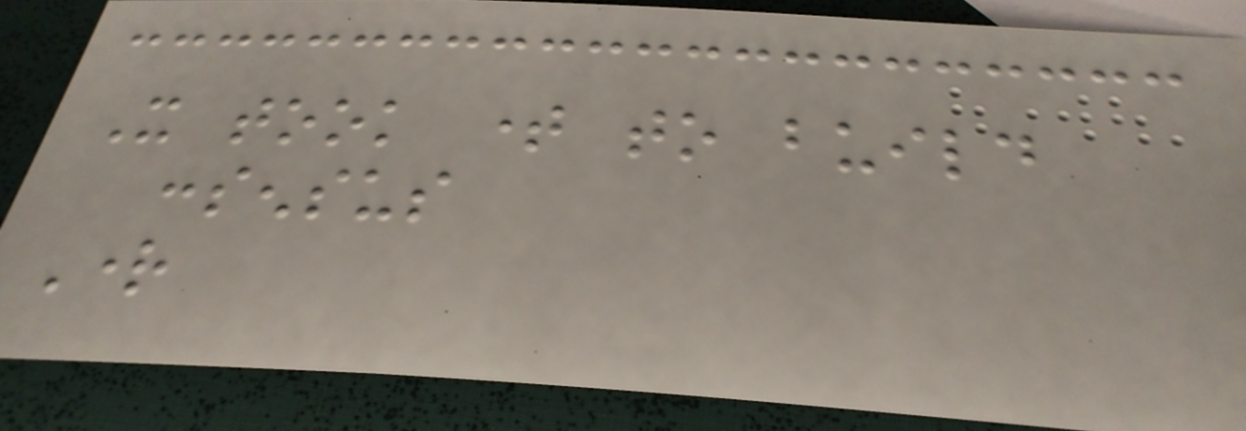It took time to build
consensus
Right
